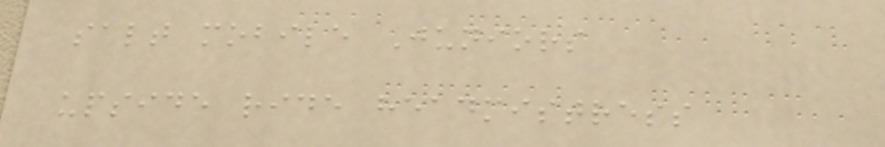salt mobile Juniors
upside ride headmistress
